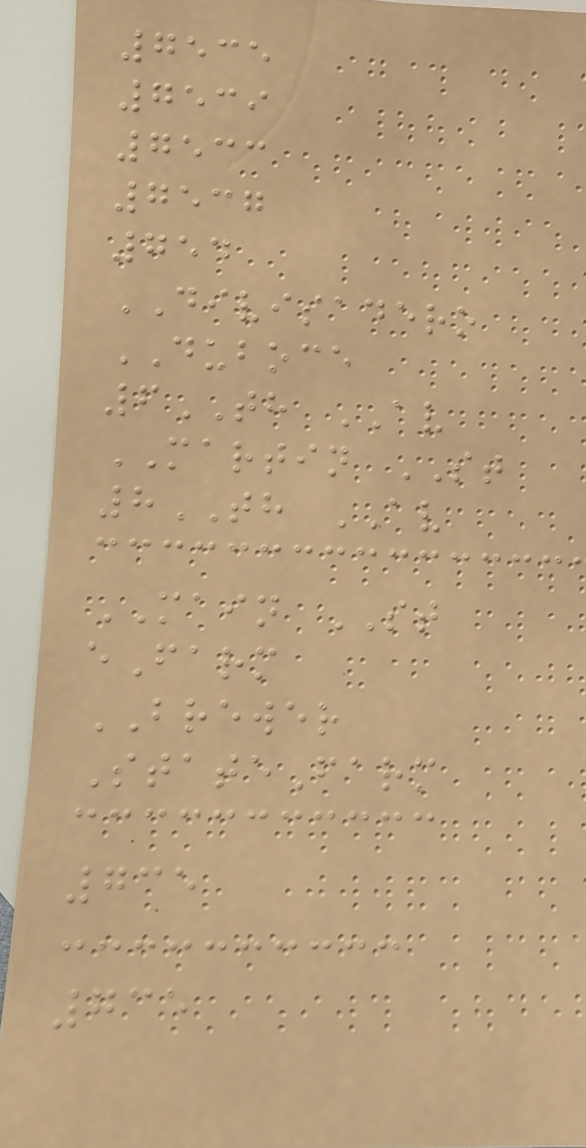7535
7539
7533
7537
754
DIVISADERO
DUBOCE
6TH AV
MARTIN ST
8TH AV
MAIN ST
eFarm
BREWER
StateFarm
735
735
